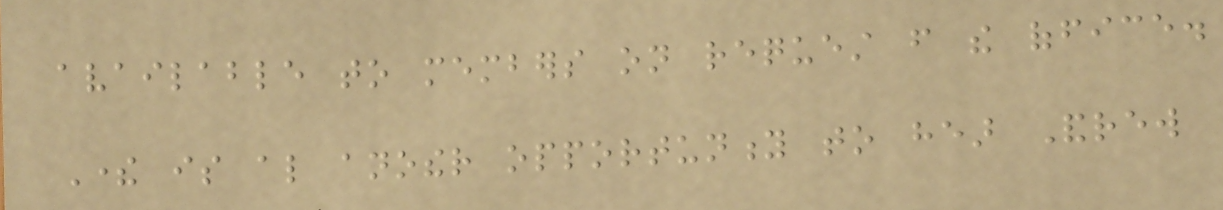available to members on request from the office.
There is also another opportunity to hear Andrew
